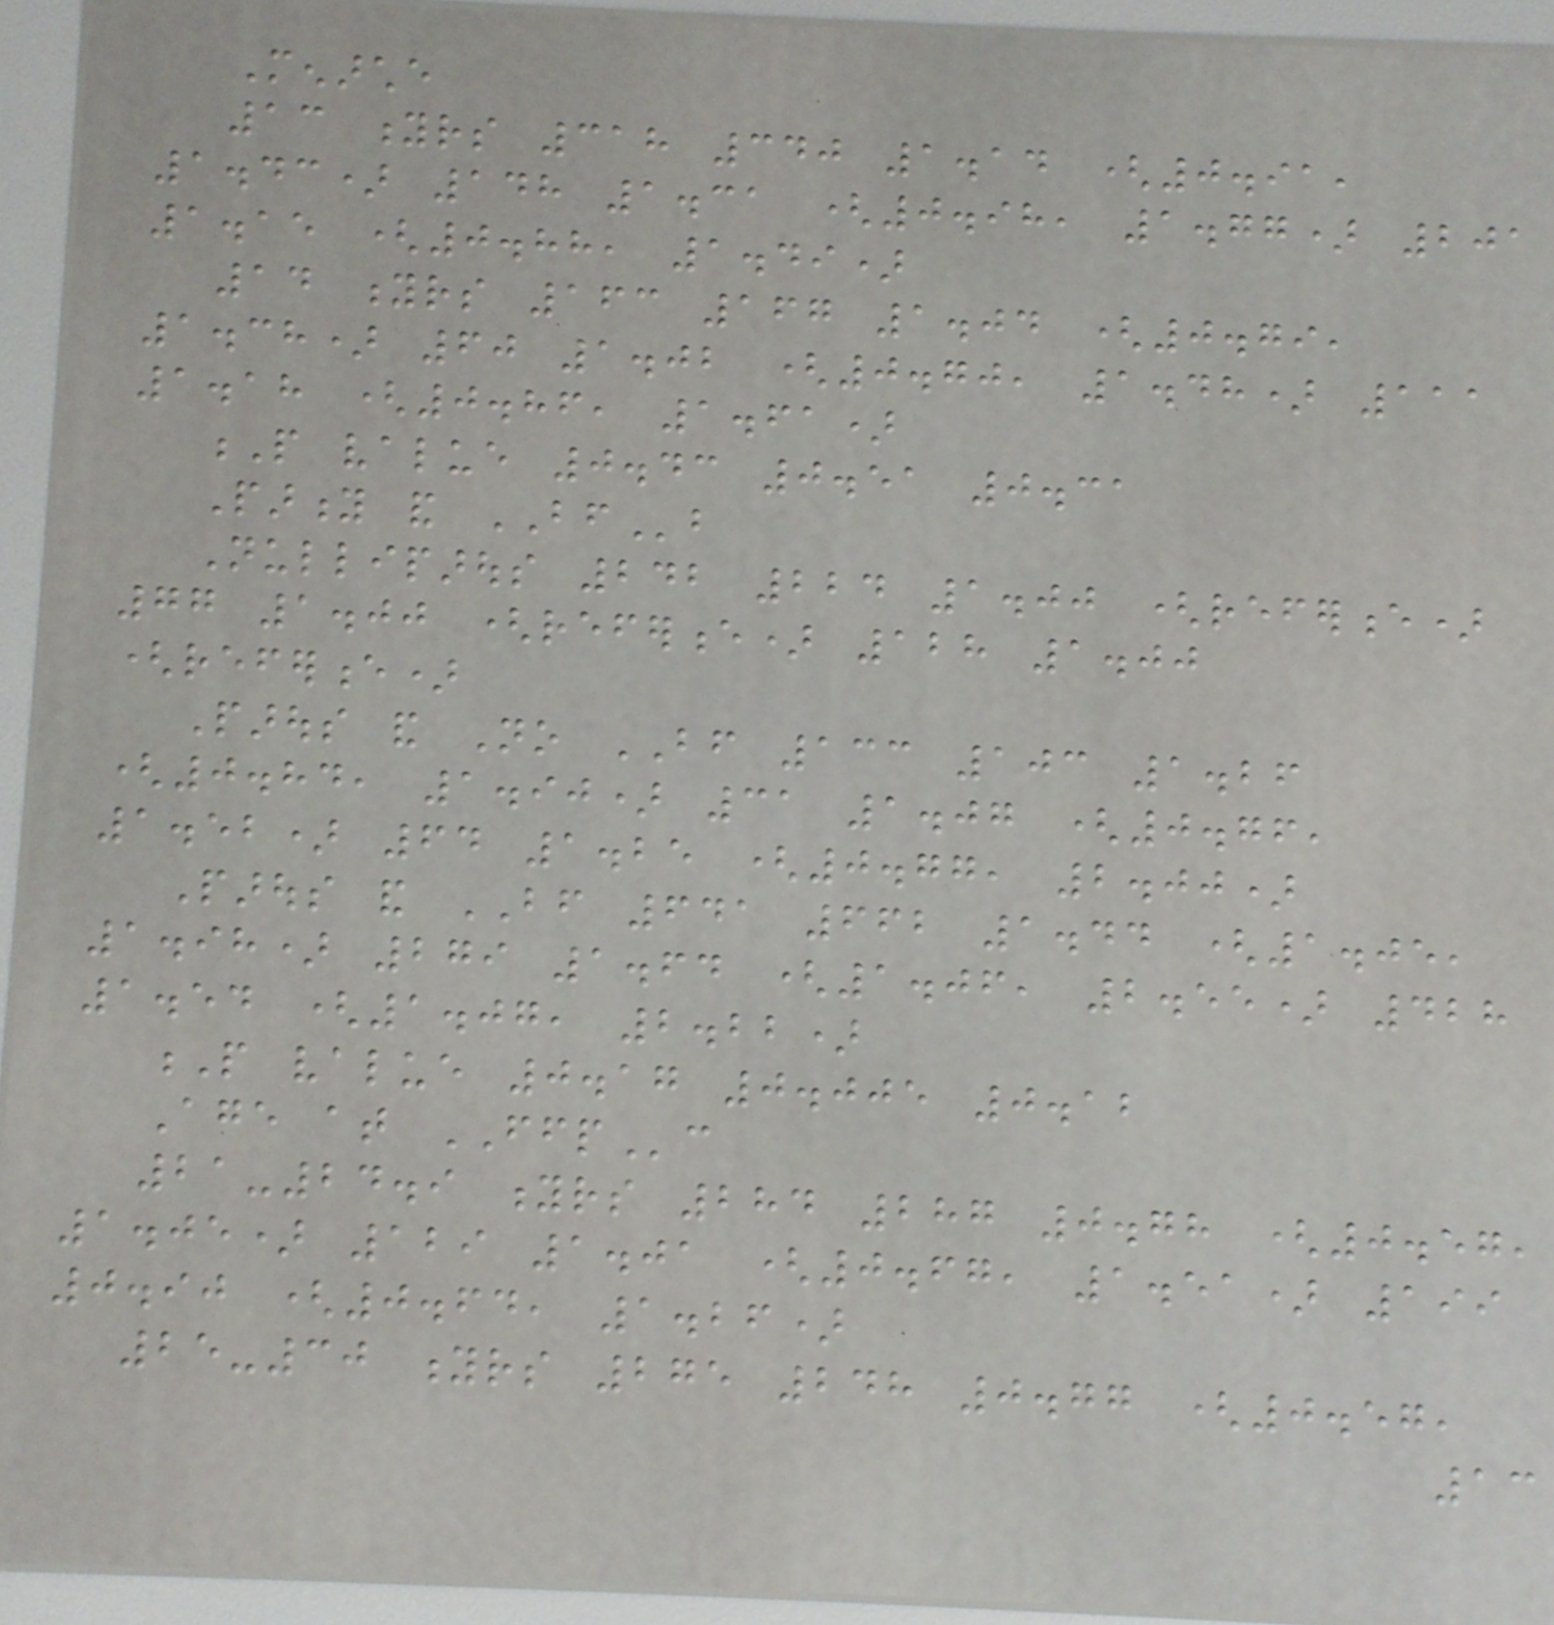Menarche
13 yrs 318 340 1.14 (0.91,
1.43) 148 1.31 (0.98, 1.77) 201
1.15 (0.88, 1.49)
14 yrs 163 167 1.04 (0.79,
1.38) 60 1.02 (0.70, 1.48) 111
1.18 (0.86, 1.61)
P value 0.43 0.51 0.31
Parity and BFb
Nulliparous 242 224 1.00 (reference)
77 1.00 (reference) 128 1.00
(reference)
Parous and No BF 133 103 1.26
(0.84, 1.90) 31 1.07 (0.76,
1.52) 64 1.25 (0.77, 2.00)
Parous and BF 641 662 1.44 (1.05,
1.98) 279 1.64 (1.06, 2.55) 428
1.54 (1.07, 2.22)
P value 0.17 0.005 0.12
Age at FFPc
21-24.9 yrs 284 287 0.78 (0.57,
1.05) 129 1.01 (0.67, 1.51) 199
0.90 (0.64, 1.26)
25-30 yrs 275 248 0.77 (0.57,
13
